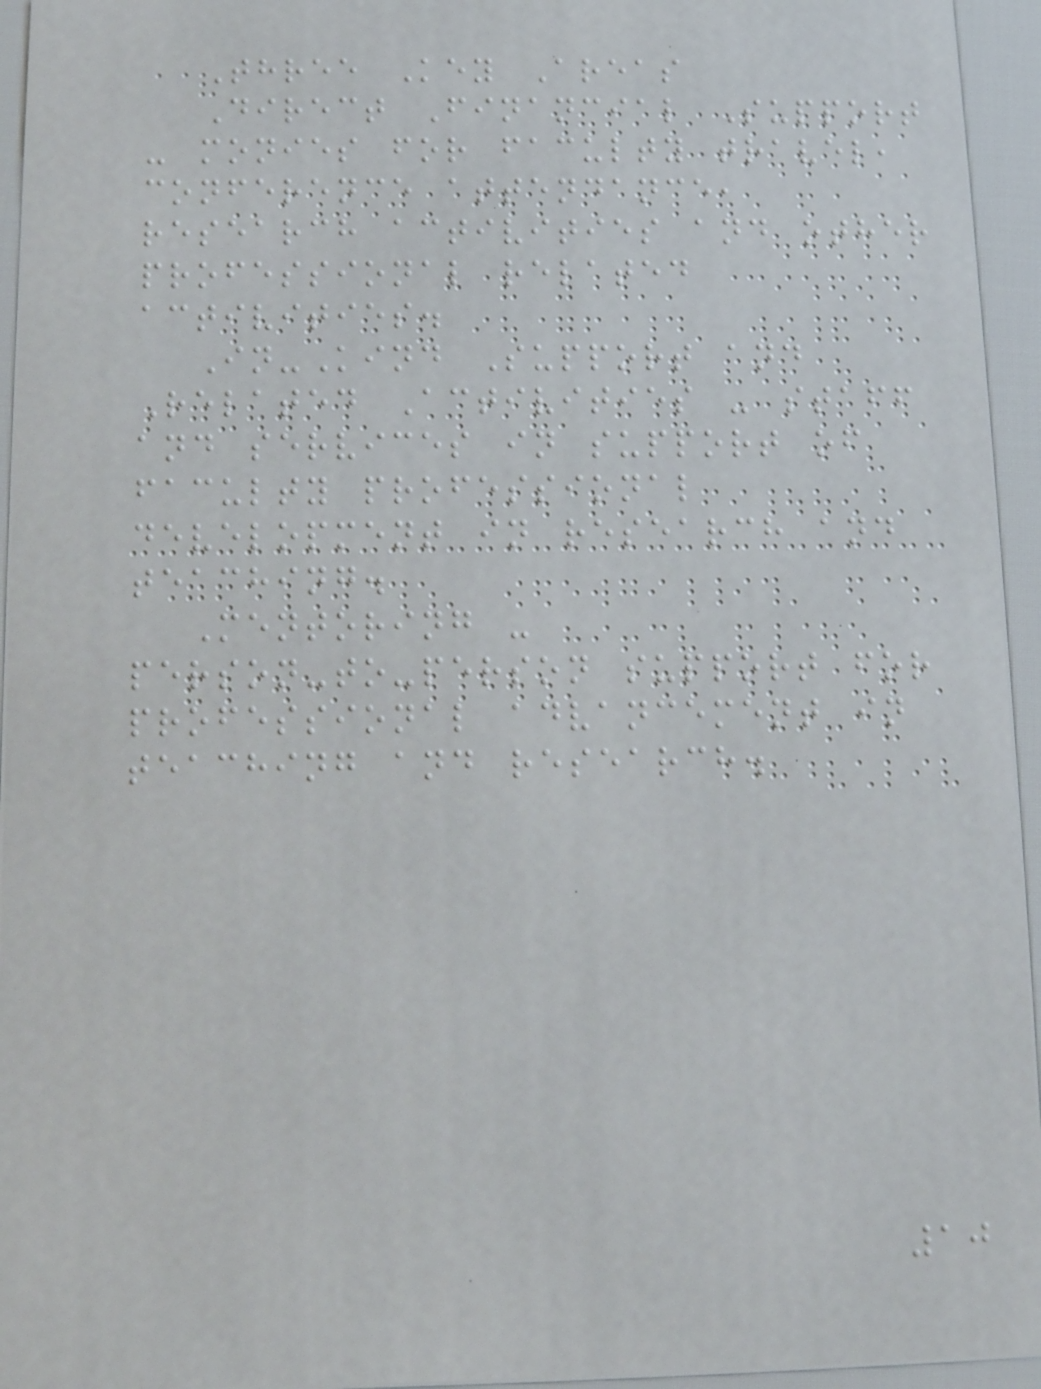Three Key Areas
Direct Financial Support
- monies for faculty travel,
conference attendance,
research activities and other
professional related
activities.
In-Kind Support and
Related Activities - staff
and services in support of
faculty professional
development in research and
teaching.
Mentoring -
person-to-person support for
professional advancement in
teaching and research.
10
